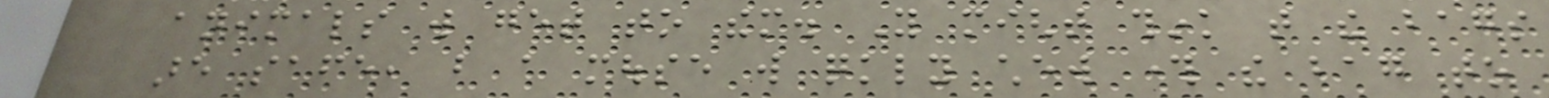animals will get to them. You might think that the bags
are safe, but a mouse will quickly chew through the bag to
